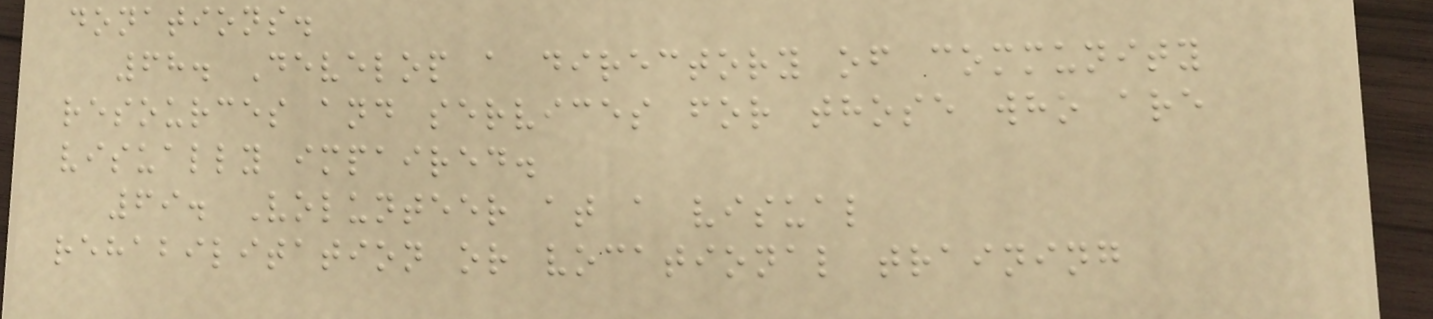donations.
68. Develop a directory of community
resources and services for those who are
visually impaired.
69. Volunteer at a visual
rehabilitation or vocational training
